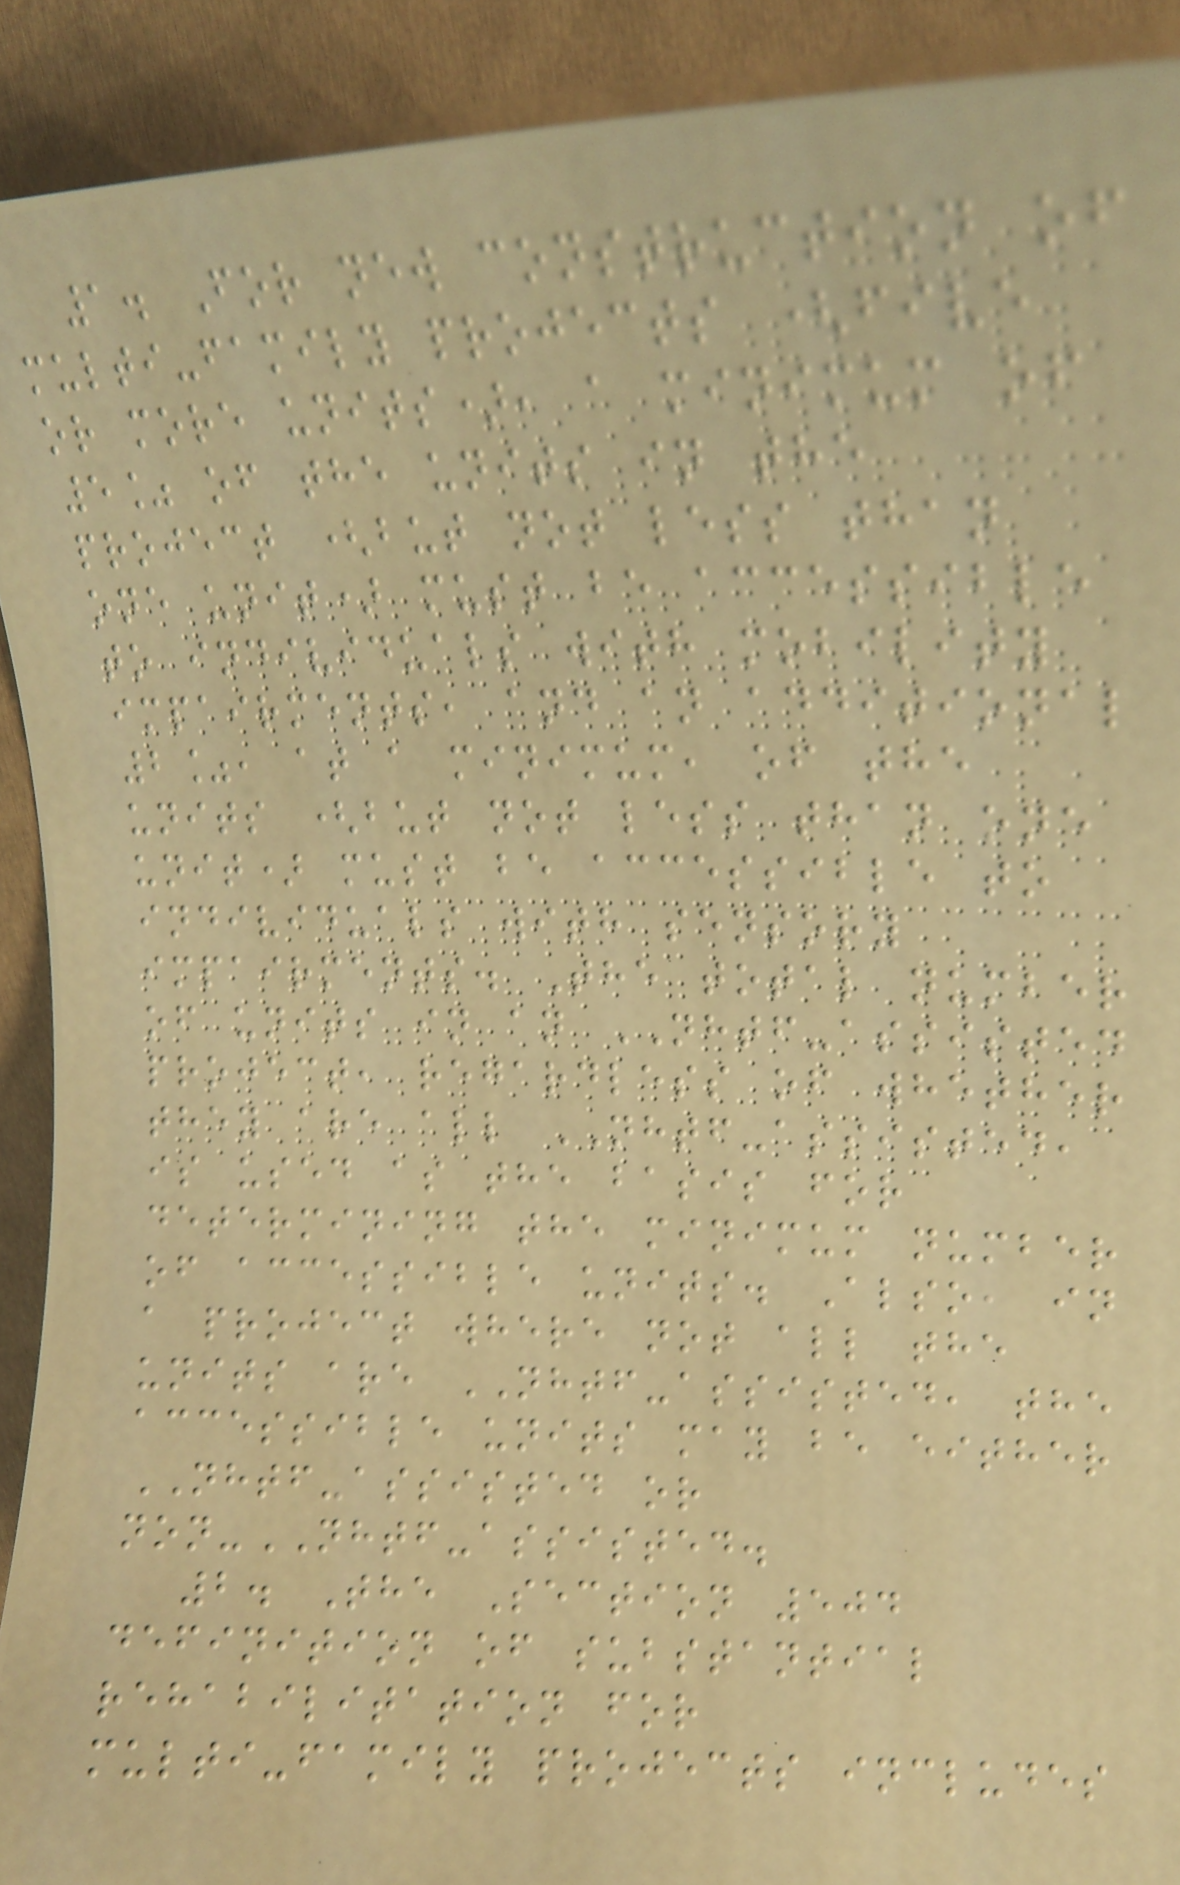1. For new construction of
multi-family projects (five
or more units), a minimum of
5% of the units in the
project (but not less than
one unit) must be accessible
to individuals with mobility
impairments, and an additional
2%, at a minimum, of the
units (but not less than one
unit) must be accessible to
individuals with sensory
impairments. The total number
of units in an NHTF-assisted
project, regardless of whether
they are all NHTF-assisted,
is used as the basis for
determining the minimum number
of accessible units. Also, in
a project where not all the
units are NHTF-assisted, the
accessible units may be either
NHTF-assisted or
non-NHTF-assisted.
2. The Section 504
definition of substantial
rehabilitation for
multi-family projects includes
